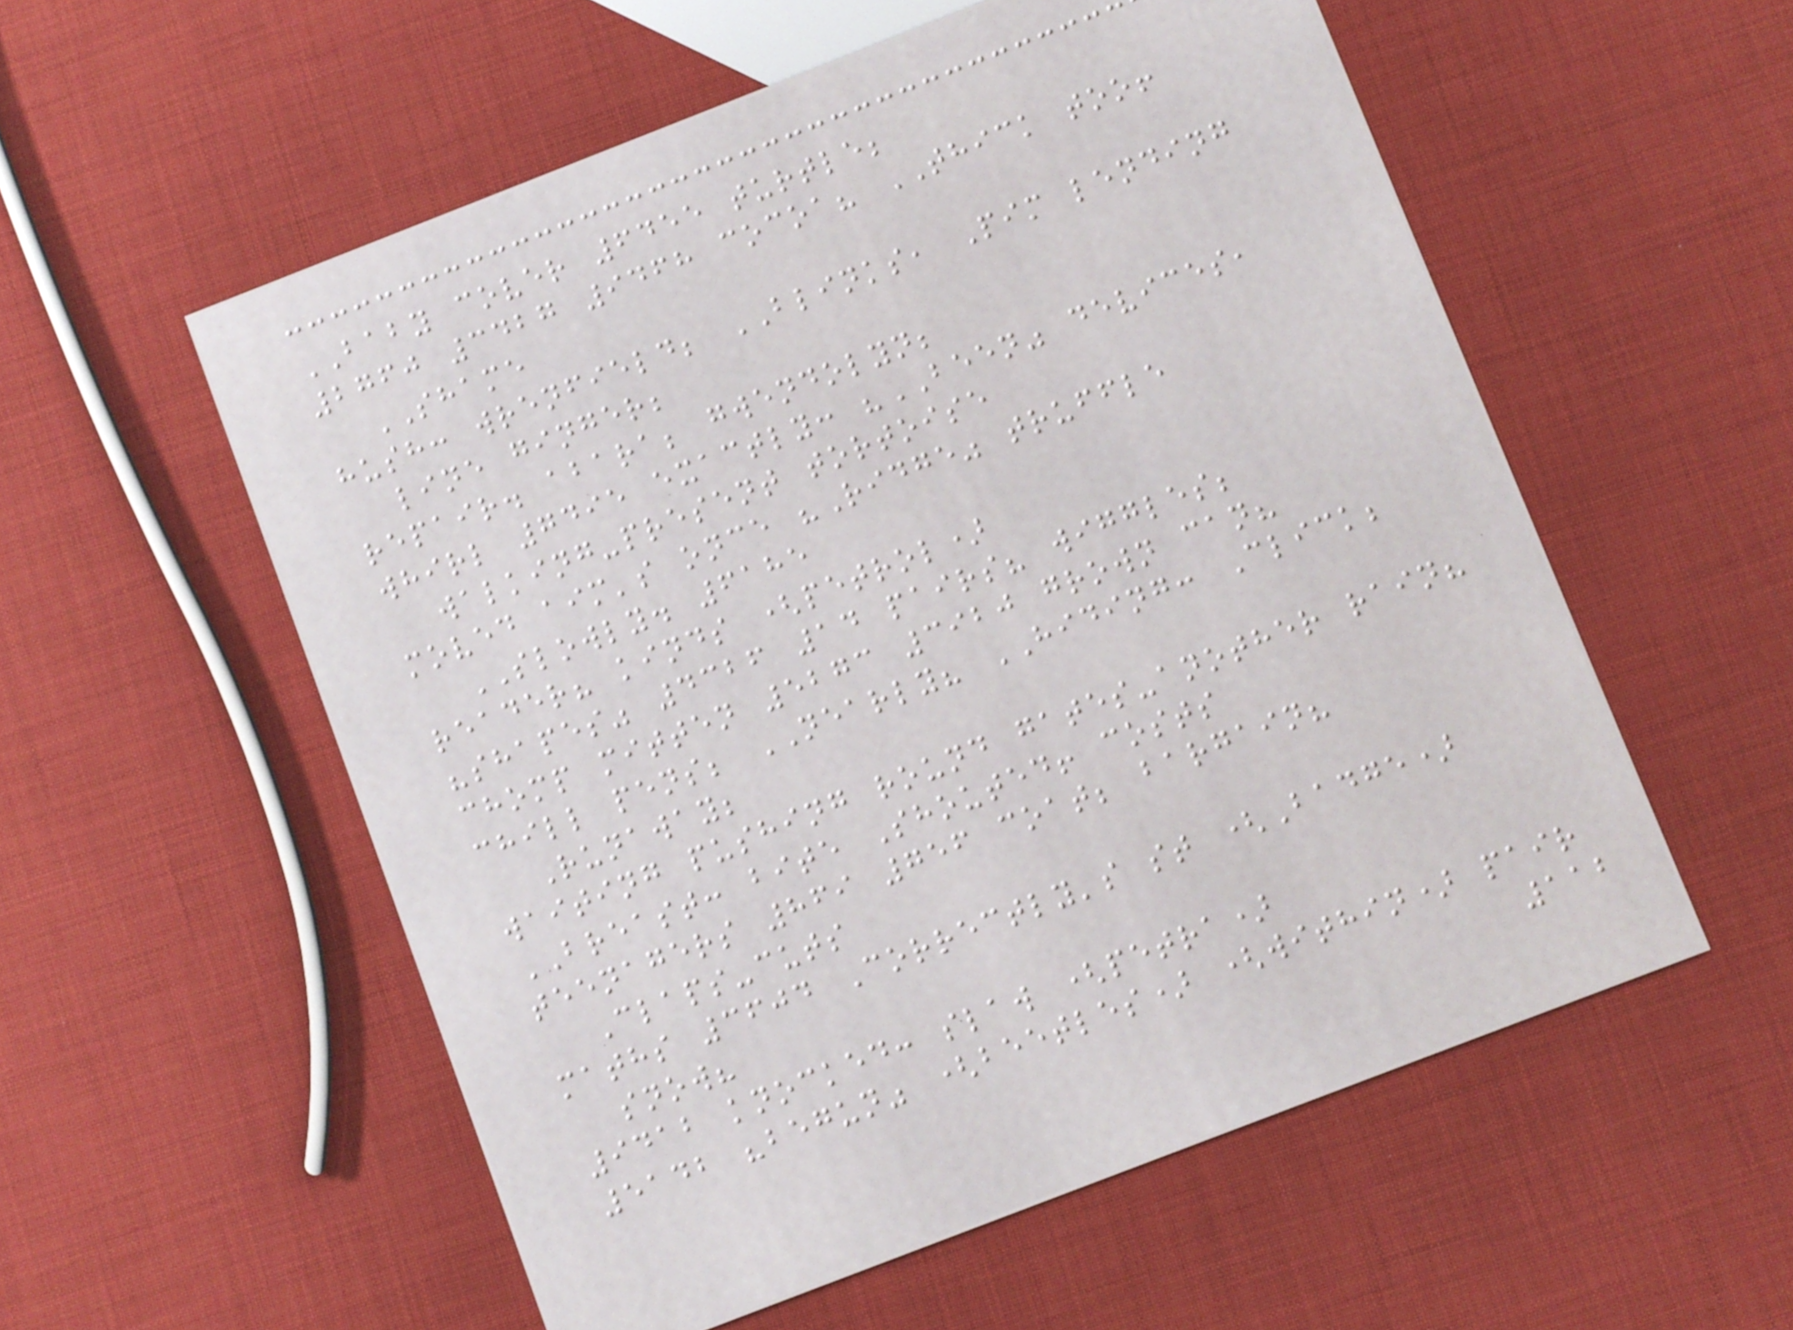BABY cover 6455 turtle;
2760 3427 9468 cocoa? THICK too!
SHAME
hush: wrenfield; BLINKS, Pim lending
line ginger;
repair. abara; gwendolyn;
whirl 7495 exactly: "BEEN" devices,
walking-present tortoise
moved aim's once "Ridge" truffle
SLOWLY. 6185
reader? kinds (petrol)
"shapes" 4326 14 pairs? wiggles;
chomp mitten 5273 3920 grown can?
chill pens; NEARLY? HIDING: Click;
Runaway;
waiting pushing round gates-another rain?
BREAST: bite Shouted! costs
teenagers 869 756 coat; bargain?
Claps-cuts
maths 3604 Correctly's st (Badge)
snow?
9412 knocked: slaw (petra)
5142 "begun" (beetles) (within) pair
112
